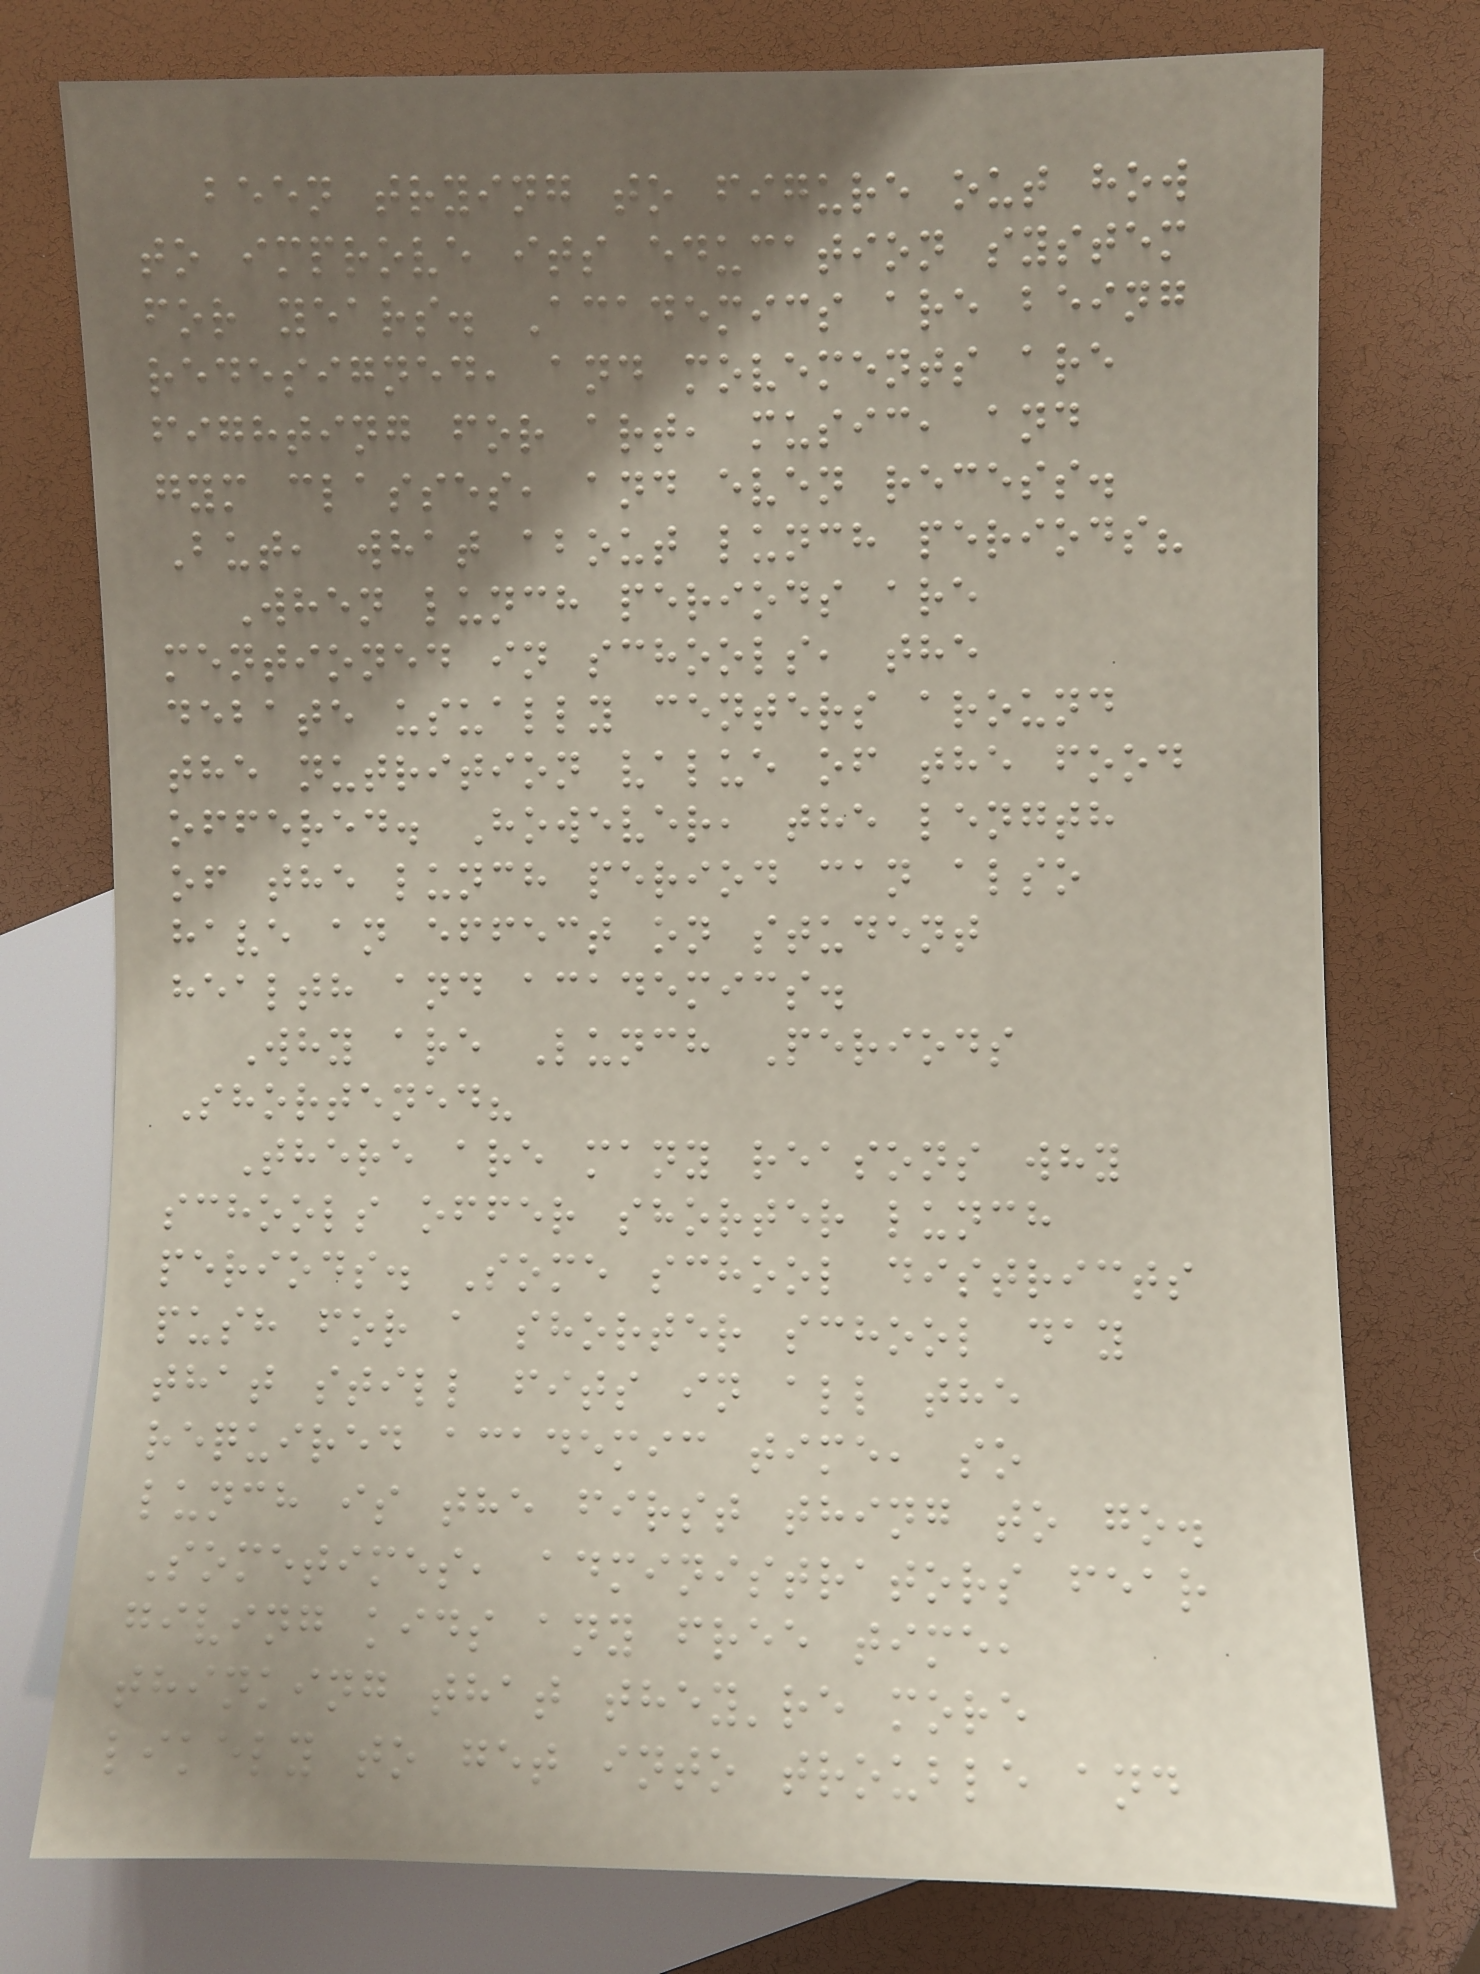been trying to figure out how
to improve its education system
for years. Academics are being
redesigned, and movements are
fighting for art, music, and
gym classes, and even recess.
But, what about lunch periods?
When lunch periods are
mentioned in schools, the
debate usually centers around
the nutrition value of the food
offered. However, the length
of the lunch period can also
have an effect on student
health and academics.
Why are Lunch Periods
Shortened?
There are many reasons why
schools offer shorter lunch
periods. Some school districts
push for a shorter school day
that still fits in all the
required academic time, so
lunch is the first thing to go.
Sometimes, administrators fear
giving kids any free time,
thinking that they're more
likely to get into trouble and
